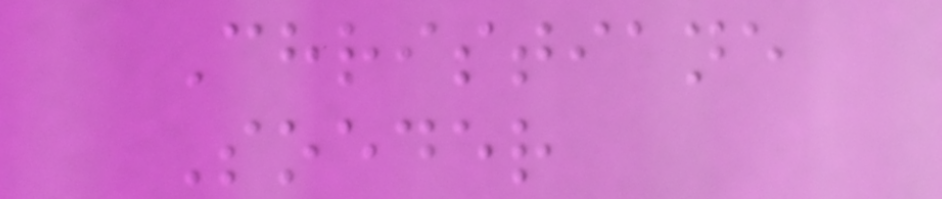Christiane
Soeder
